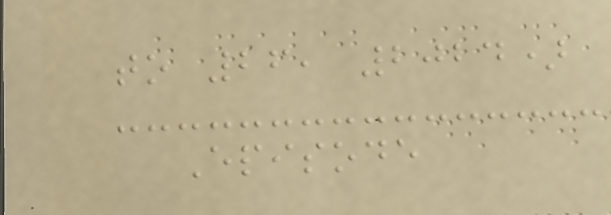to 26, 2024)
Episode
